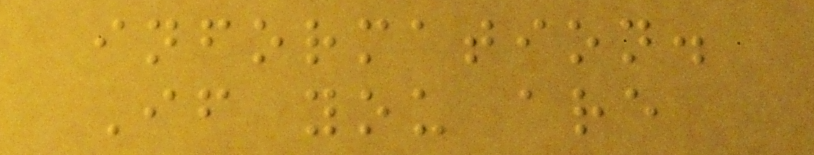information.
If you are
